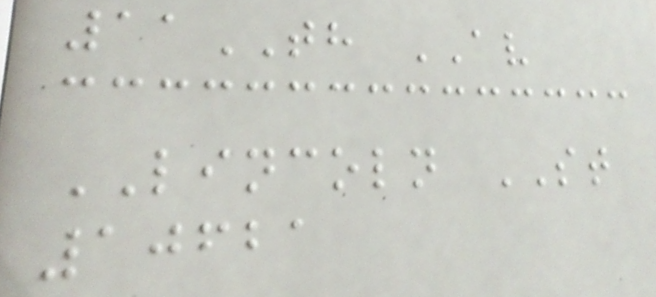11TH AV
LINCOLN ST
10621
